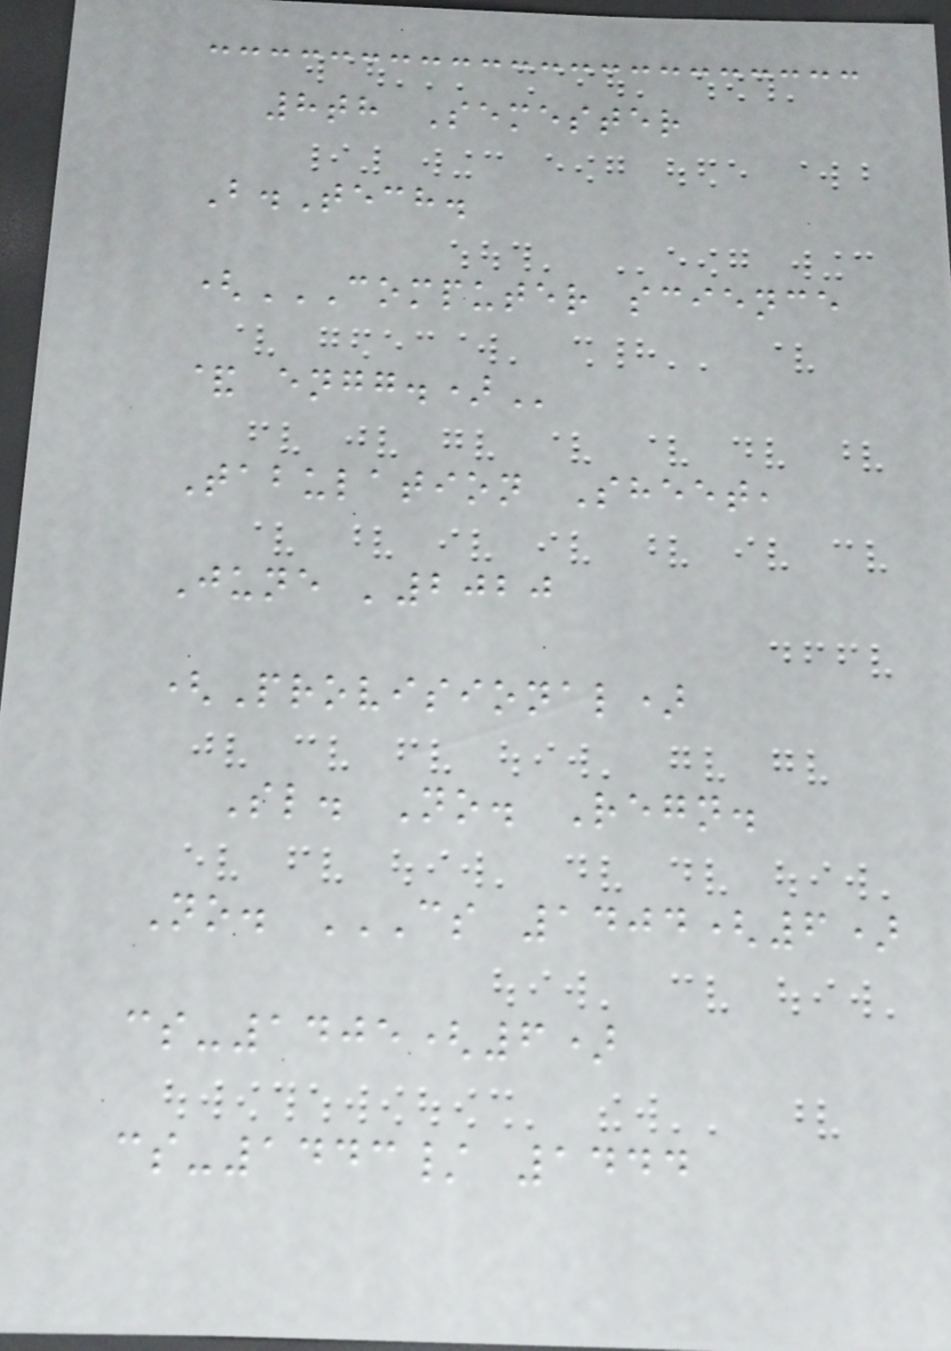8th Semester
B.Tech.
(COMPUTER SCIENCE
& ENGG.)
Tabulation Sheet,
June '2020
(Provisional)
Sl. No. Regn.
No. CS 1404(6)
CS-1405(6)
CS-1443/ 1444
